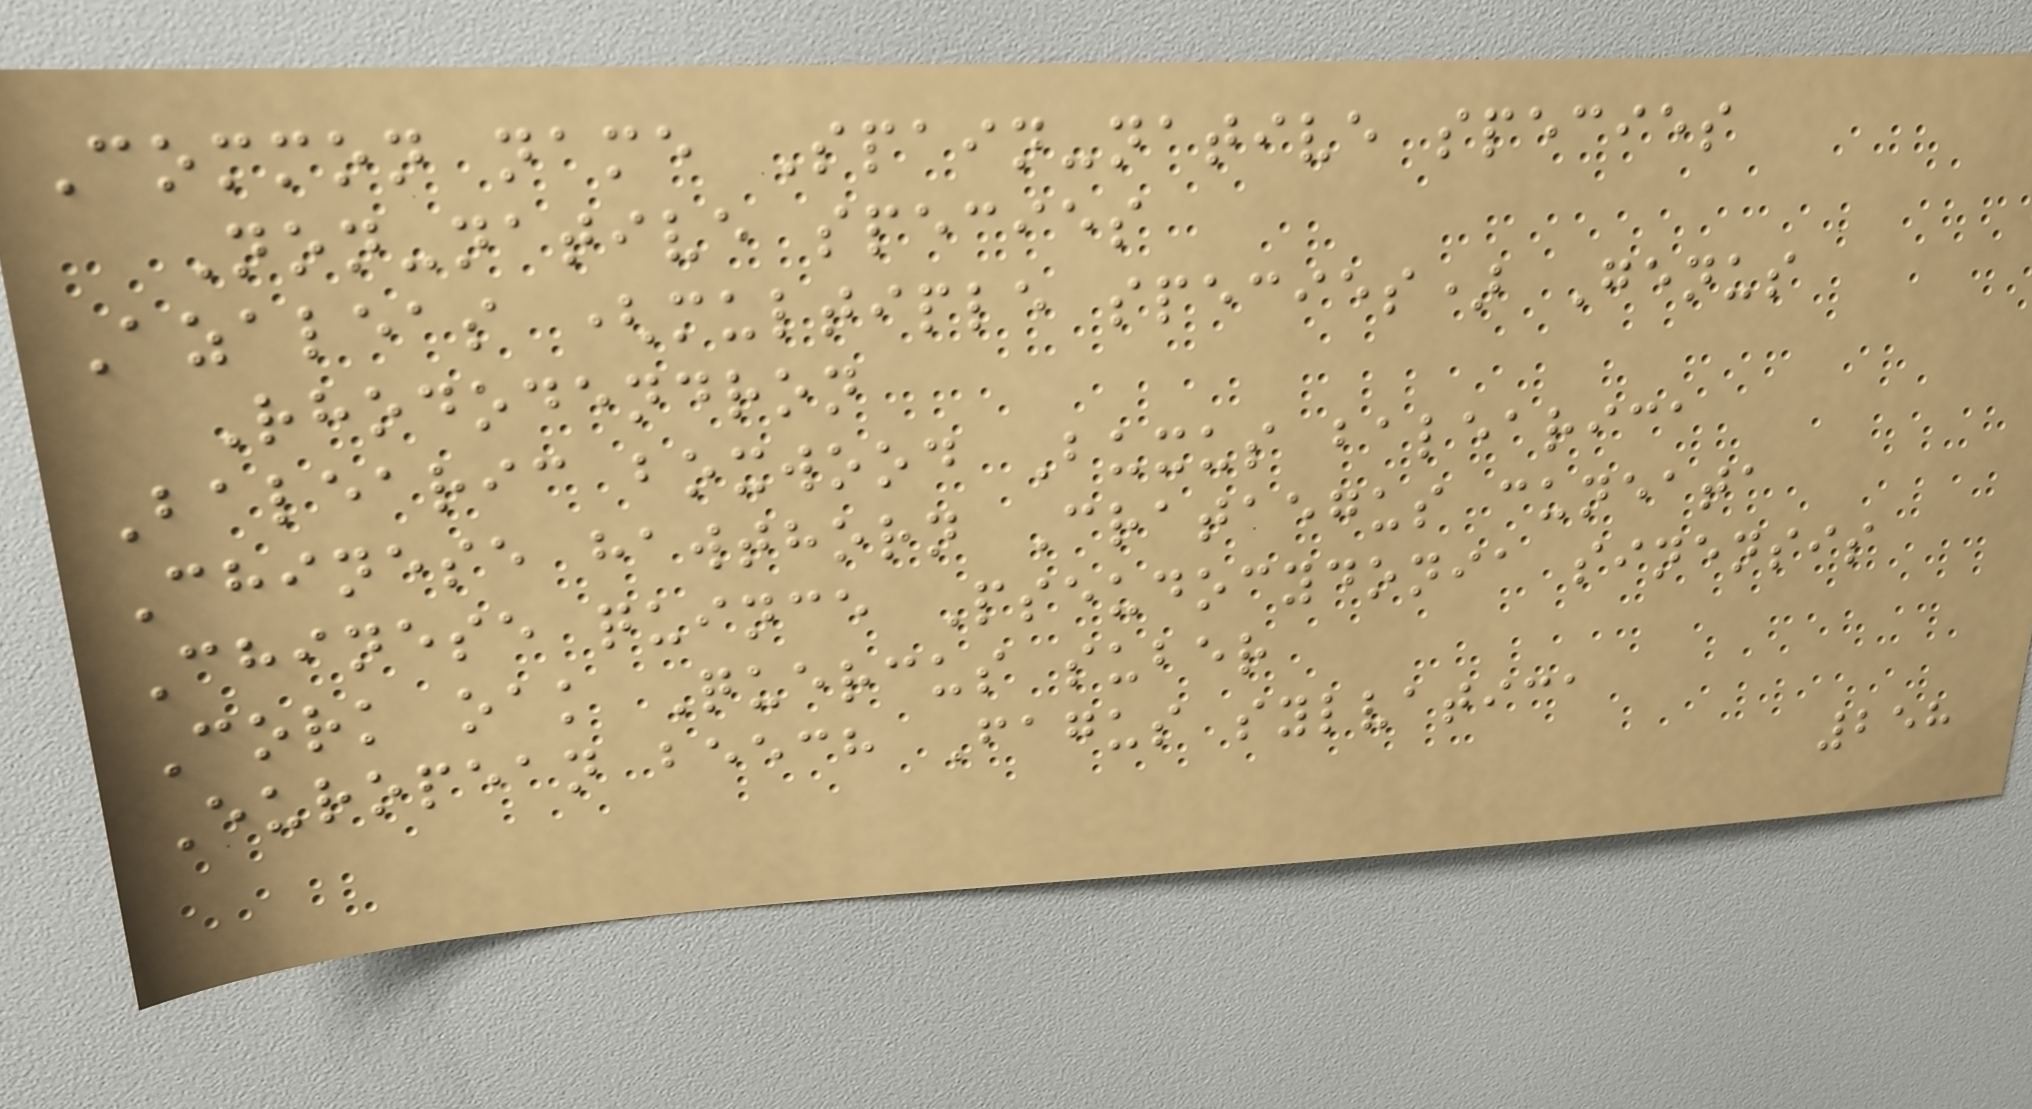Common name Spain-native species
Non-native species
Azaleas (multiple species) Genus
Rhododendron
Balearic boxwood Buxus balearica
Chinese hawthorn Crataegus cuneata
Chinese quince Pseudocydonia sinensis
Cork oak Quercus suber
European beech Fagus sylvatica
258
